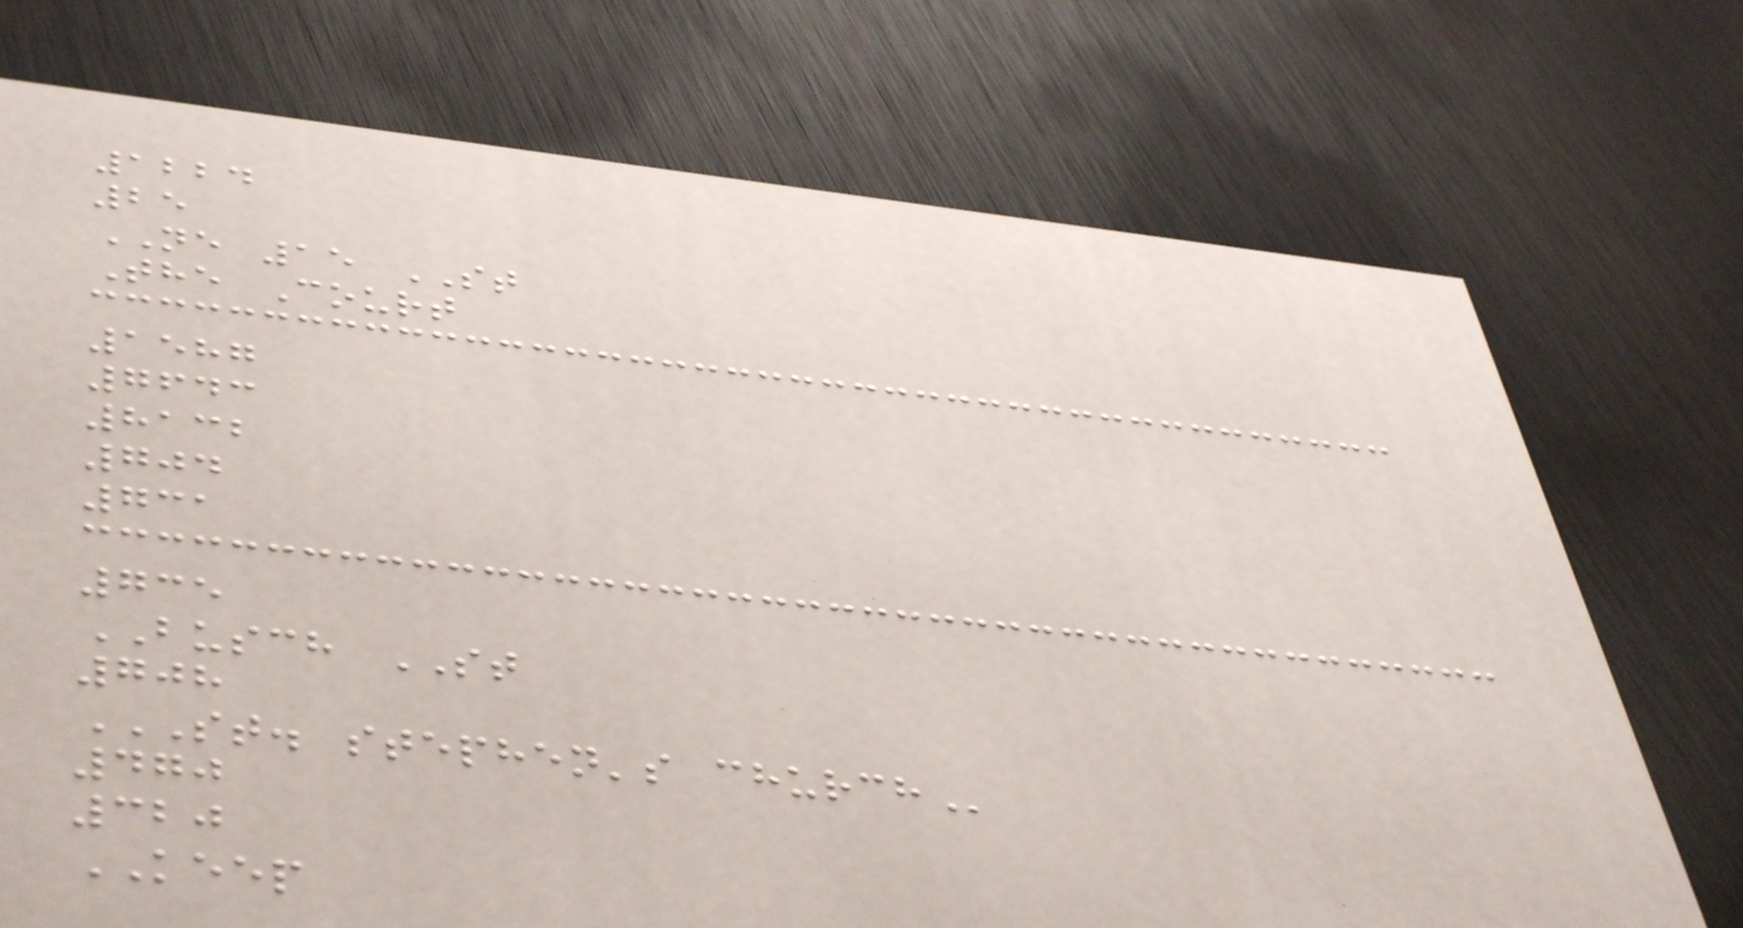1224
25
NE 15 ST
The Court
1587
7643
8132
704
731
735
BUSCH ST
708
ST. STEPHEN'S CHURCH
470
320
KEEP
